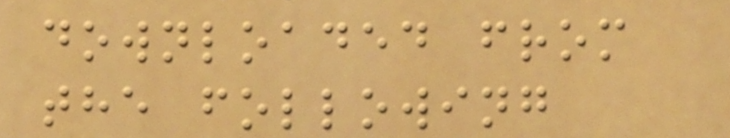downloaded from
the following
